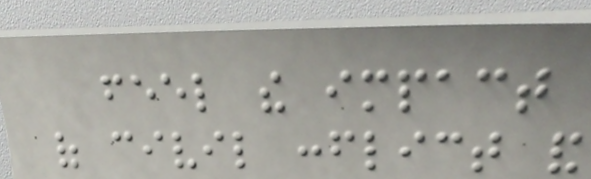feel the impact
of civil conflict and
